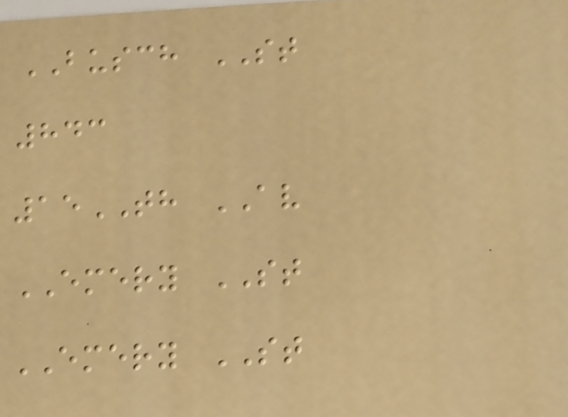BUSCH ST
843
15TH AV
EMERY ST
EMERY ST
